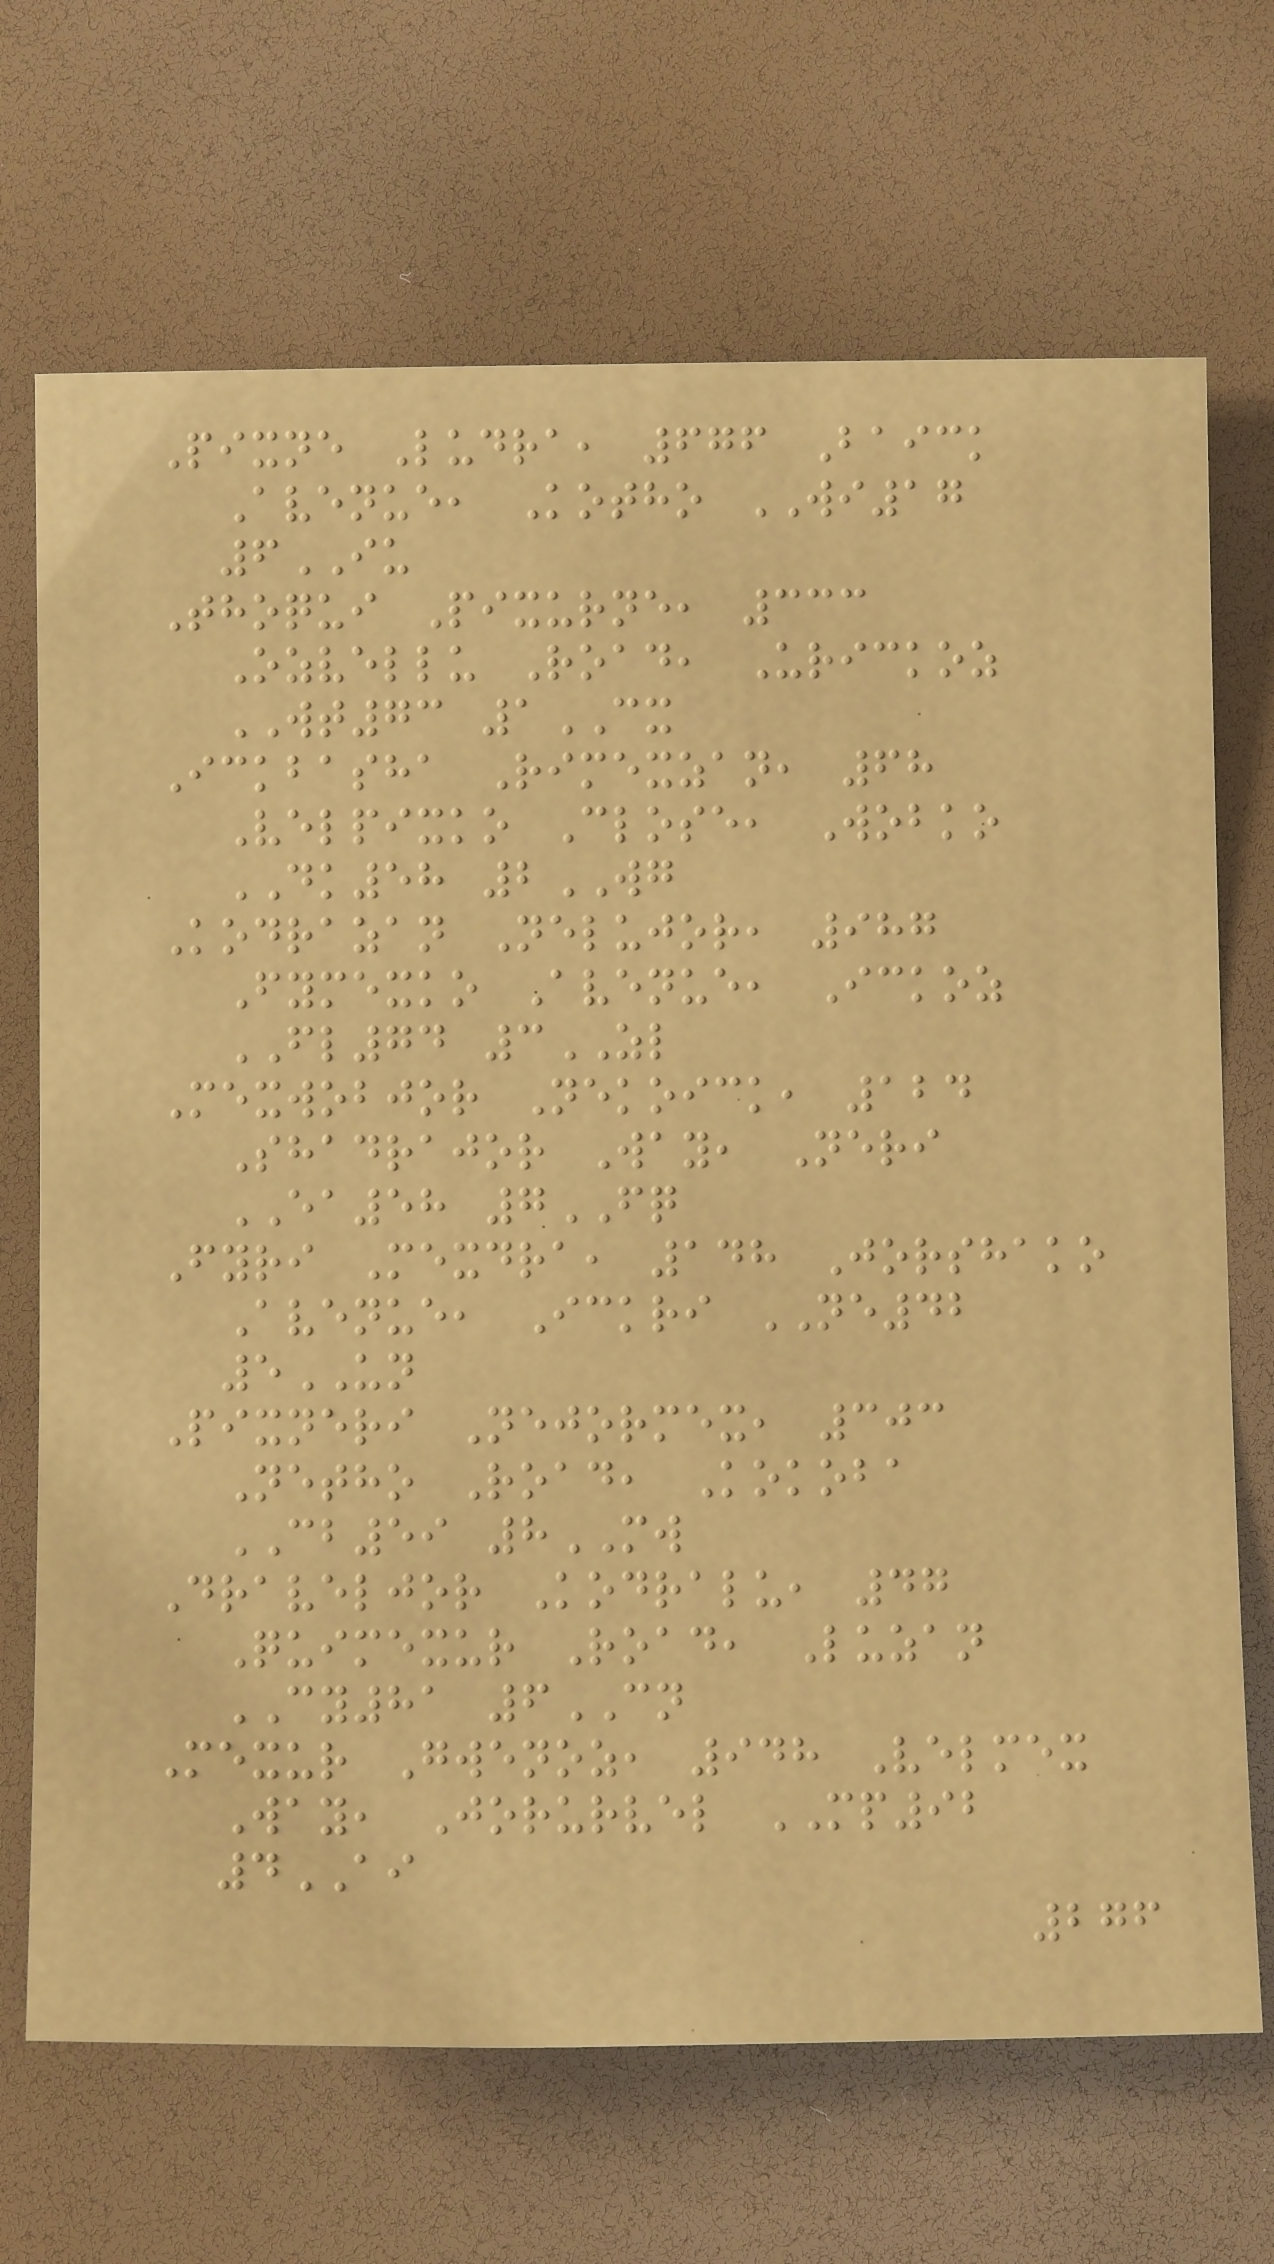Pixne Ludra, 676 Baick
Avenue, Kotho WI17
6IU
Thoqui Pixurne, 333
Ozvellu Road, Urickoz
WT73 1CX
Ickbasha Rimexzan, 68
Velpixko Close, Wobko
DK58 2WG
Kodrazan Nelujor, 987
Fymexko Avenue, Ickoz
FL74 3ZL
Mexwobjor Nekoick, 124
Shadrajor Way, Neri
EA58 7FQ
Fyri Mexdra, 148 Jorshako
Avenue, Ickri NE42
5UN
Pixneri Nejormex, 303
Netho Road, Kokoba
CB59 8MW
Draveljor Kodralu, 47
Quimexur Road, Luzan
CY81 6CN
Mexur Gwenoz, 948 Velmex
Way, Jorurvel MP92
4AI
276
